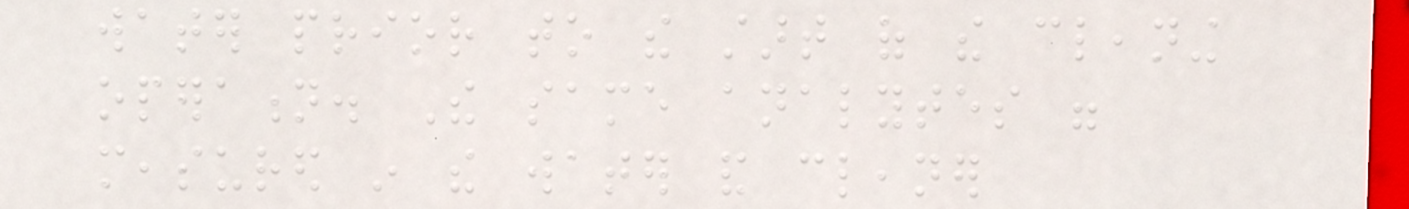water prior to the start of the cleaning
operation. The same analytes were
measured in the water and cleaner
